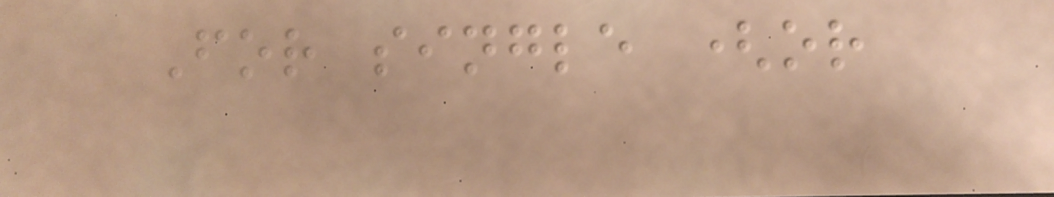For single (or
